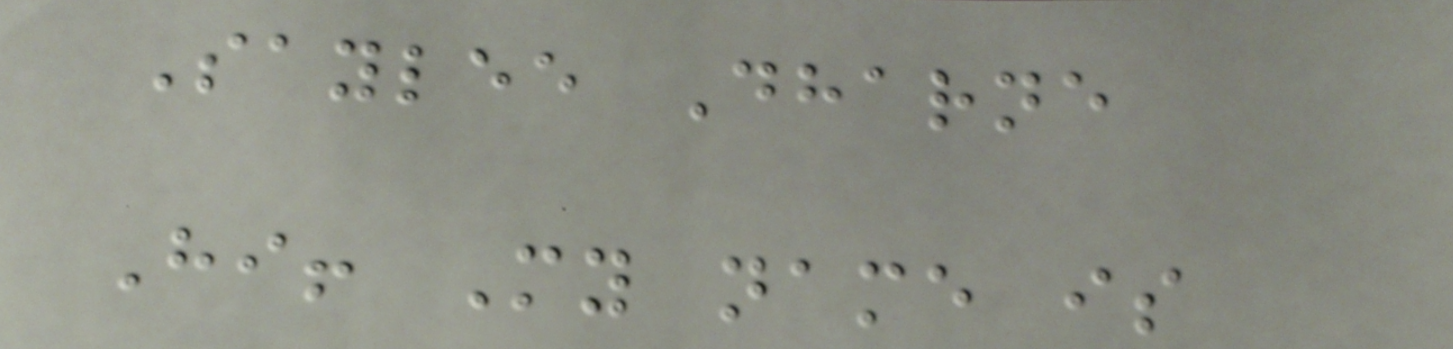Saylee Dharne
Hi! My name is
